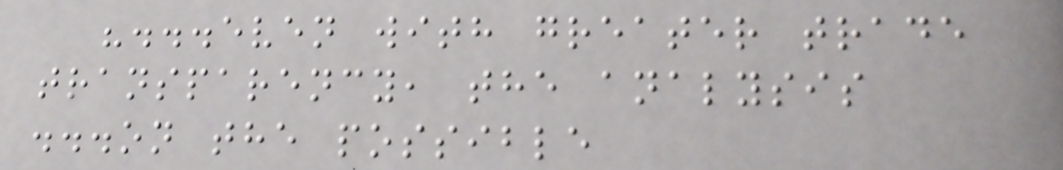"...even with greater trade
transparency, the analysis
...on the possible
